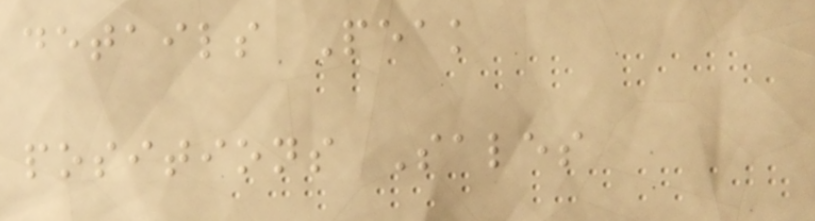details Peak
positions Sales
